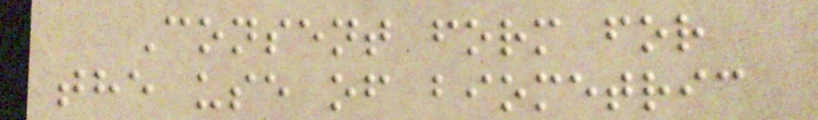Consent form for
the use of biometric
